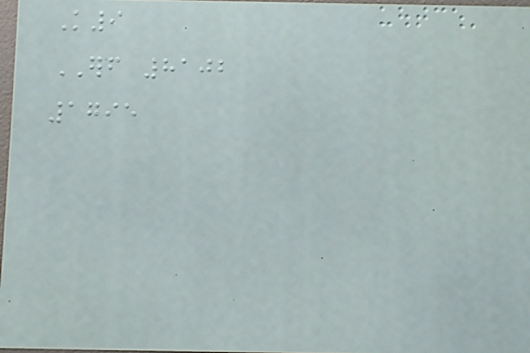K9
ERF 8102
1795
